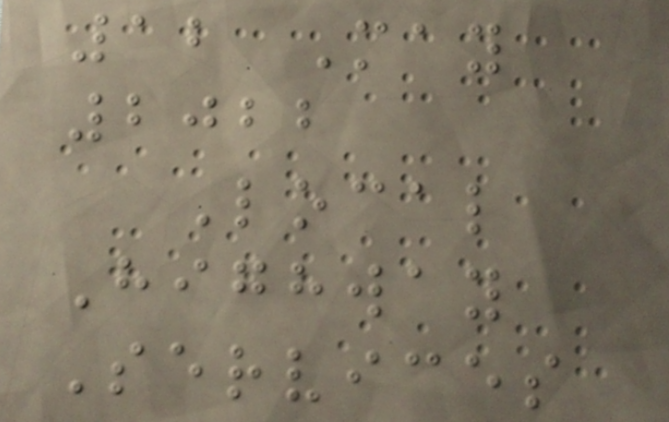12 May
2022
Local
Highway
Services
